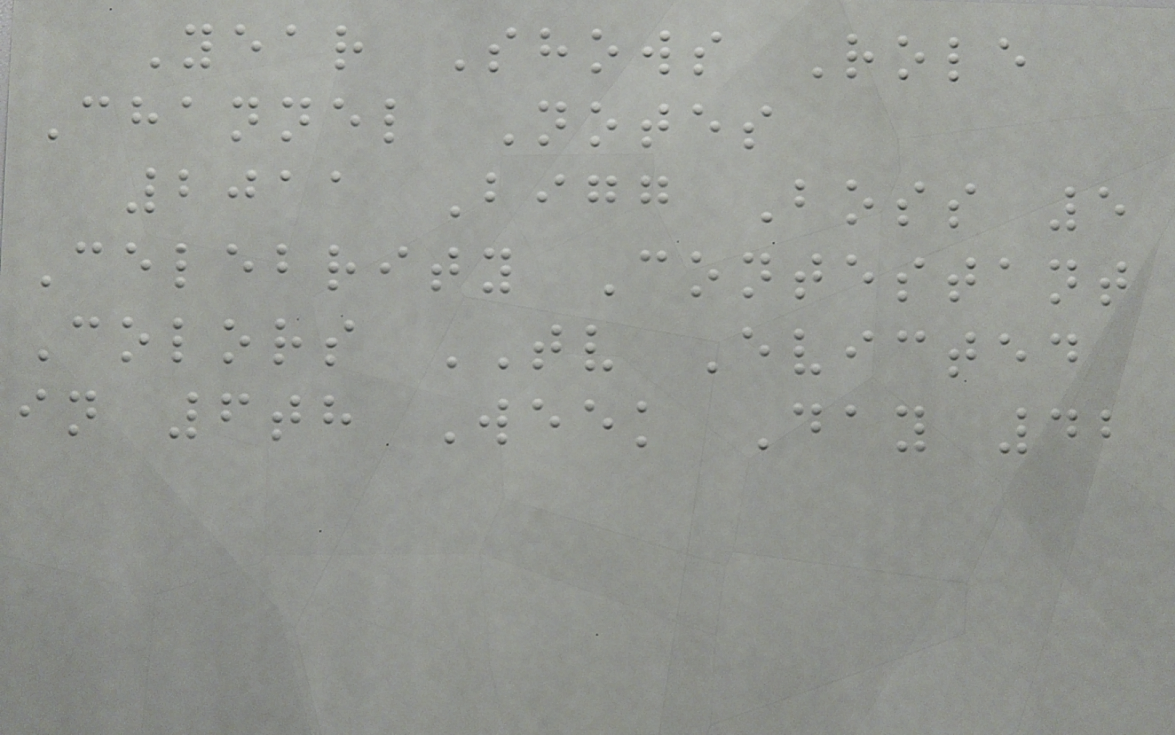Year Shows Role
Channel Notes
2011 Bigg Boss 5
Celebrity Contestant
Colors TV Evicted
in 6th Week Day 42
